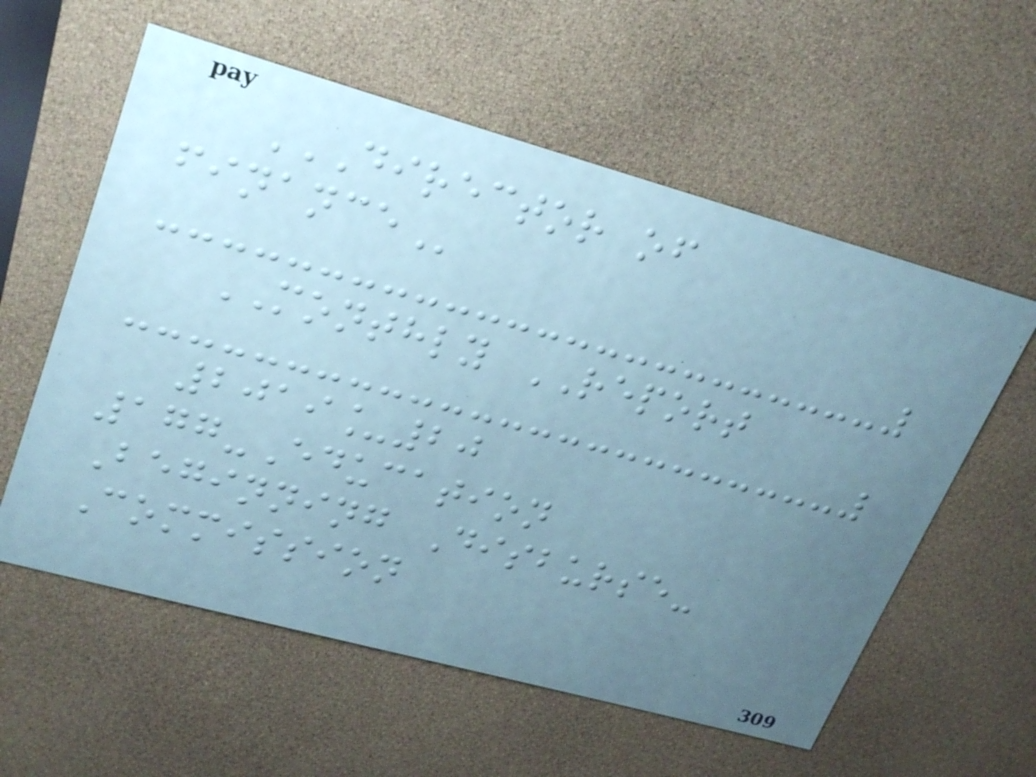DIRECTOR OF
FINANCE
MONTHLY REPORT
2019_20
177-Education
Beginning Disburse-
Commission
